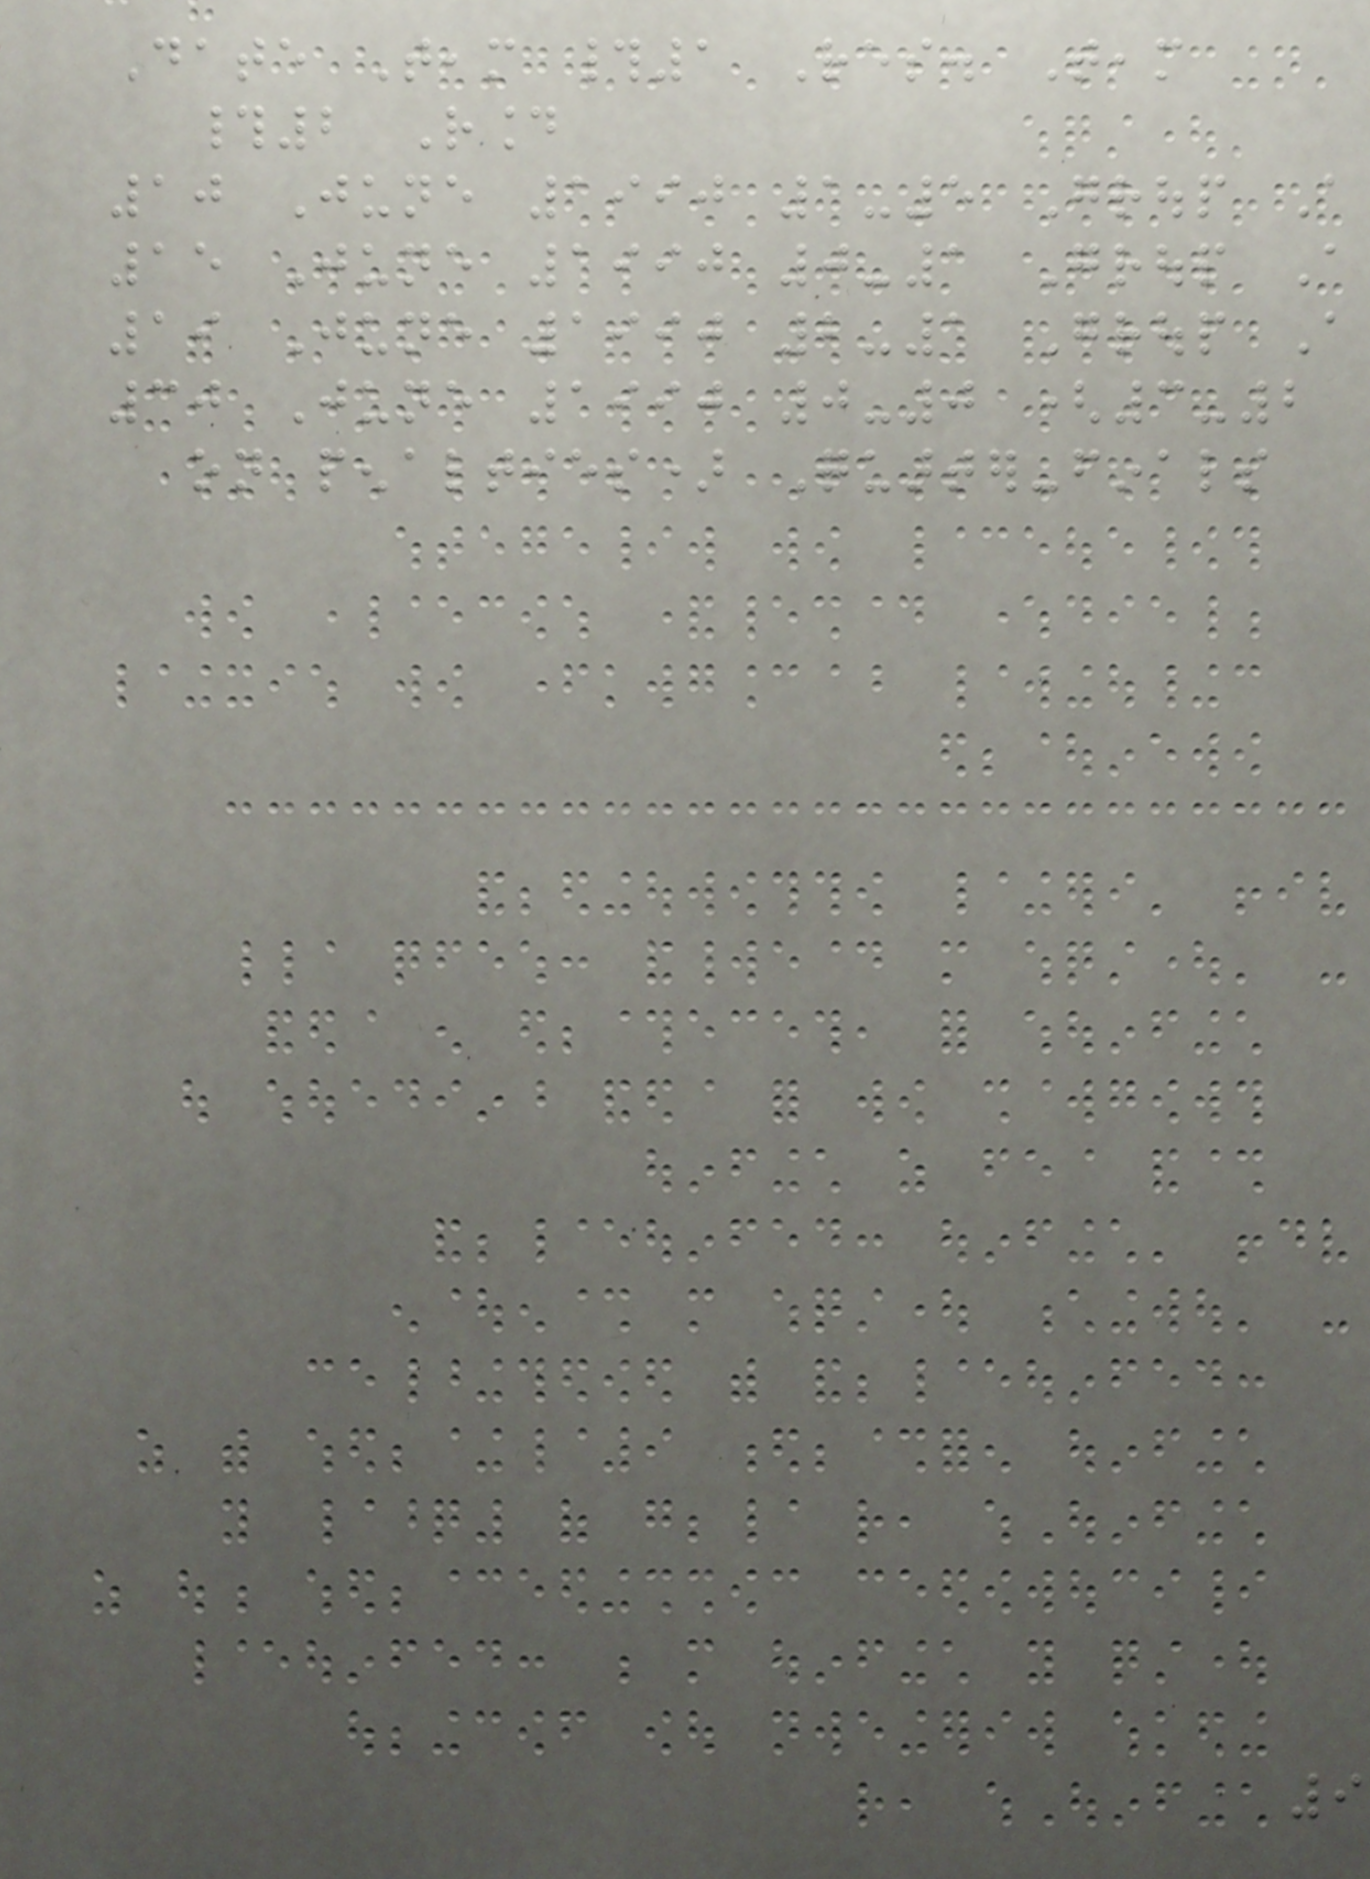Date Team #1 Res. Team
#2 Round
10 June 1990 1-5 Group A
15 June 1990 0-1 Group A
19 June 1990 2-1 Group A
30 June 1990 0-0 (3-2
on penalties) Quarter-finals
9
